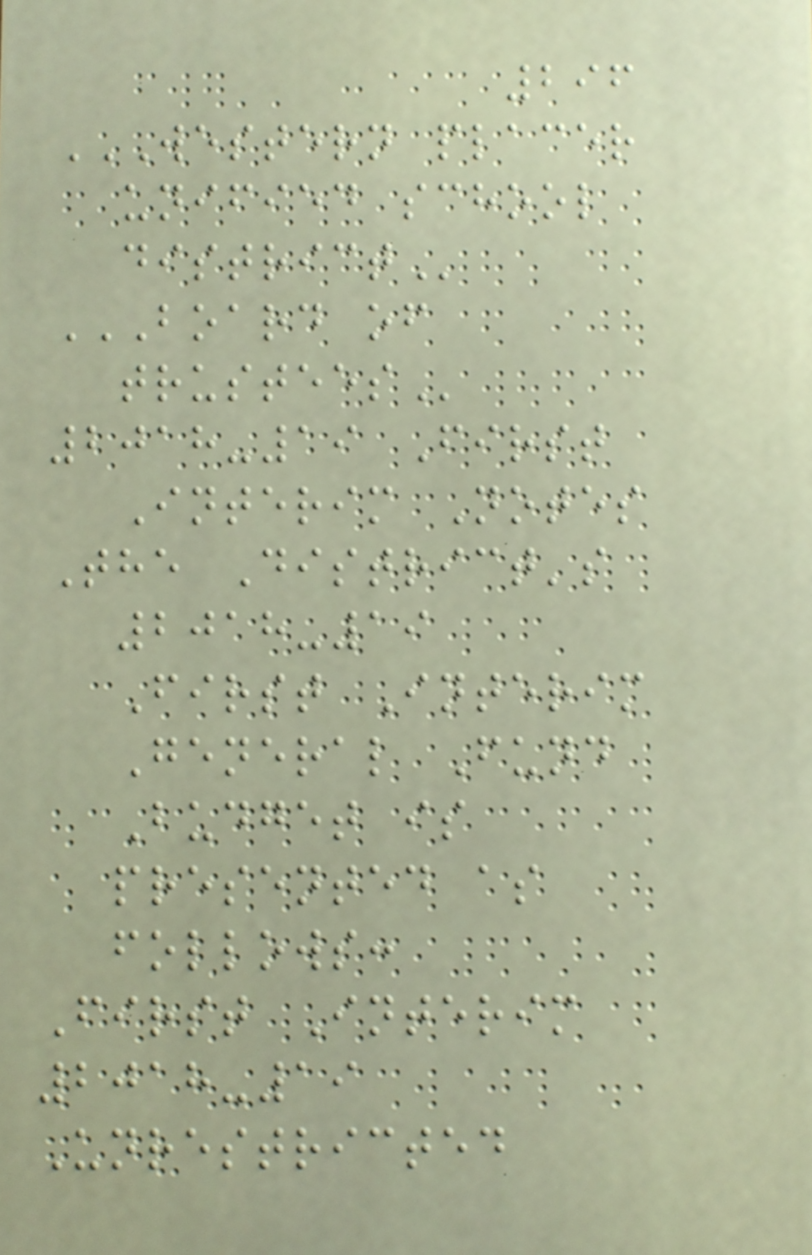296
WESTERN PLACER
UNIFIED SCHOOL
DISTRICT
BOARD OF
TRUSTEES
2018-19 First
Interim Notes
The District's
2018-19
First Interim
General Fund
Budget is
presented as
follows:
First Interim
2018-19
Unrestricted
